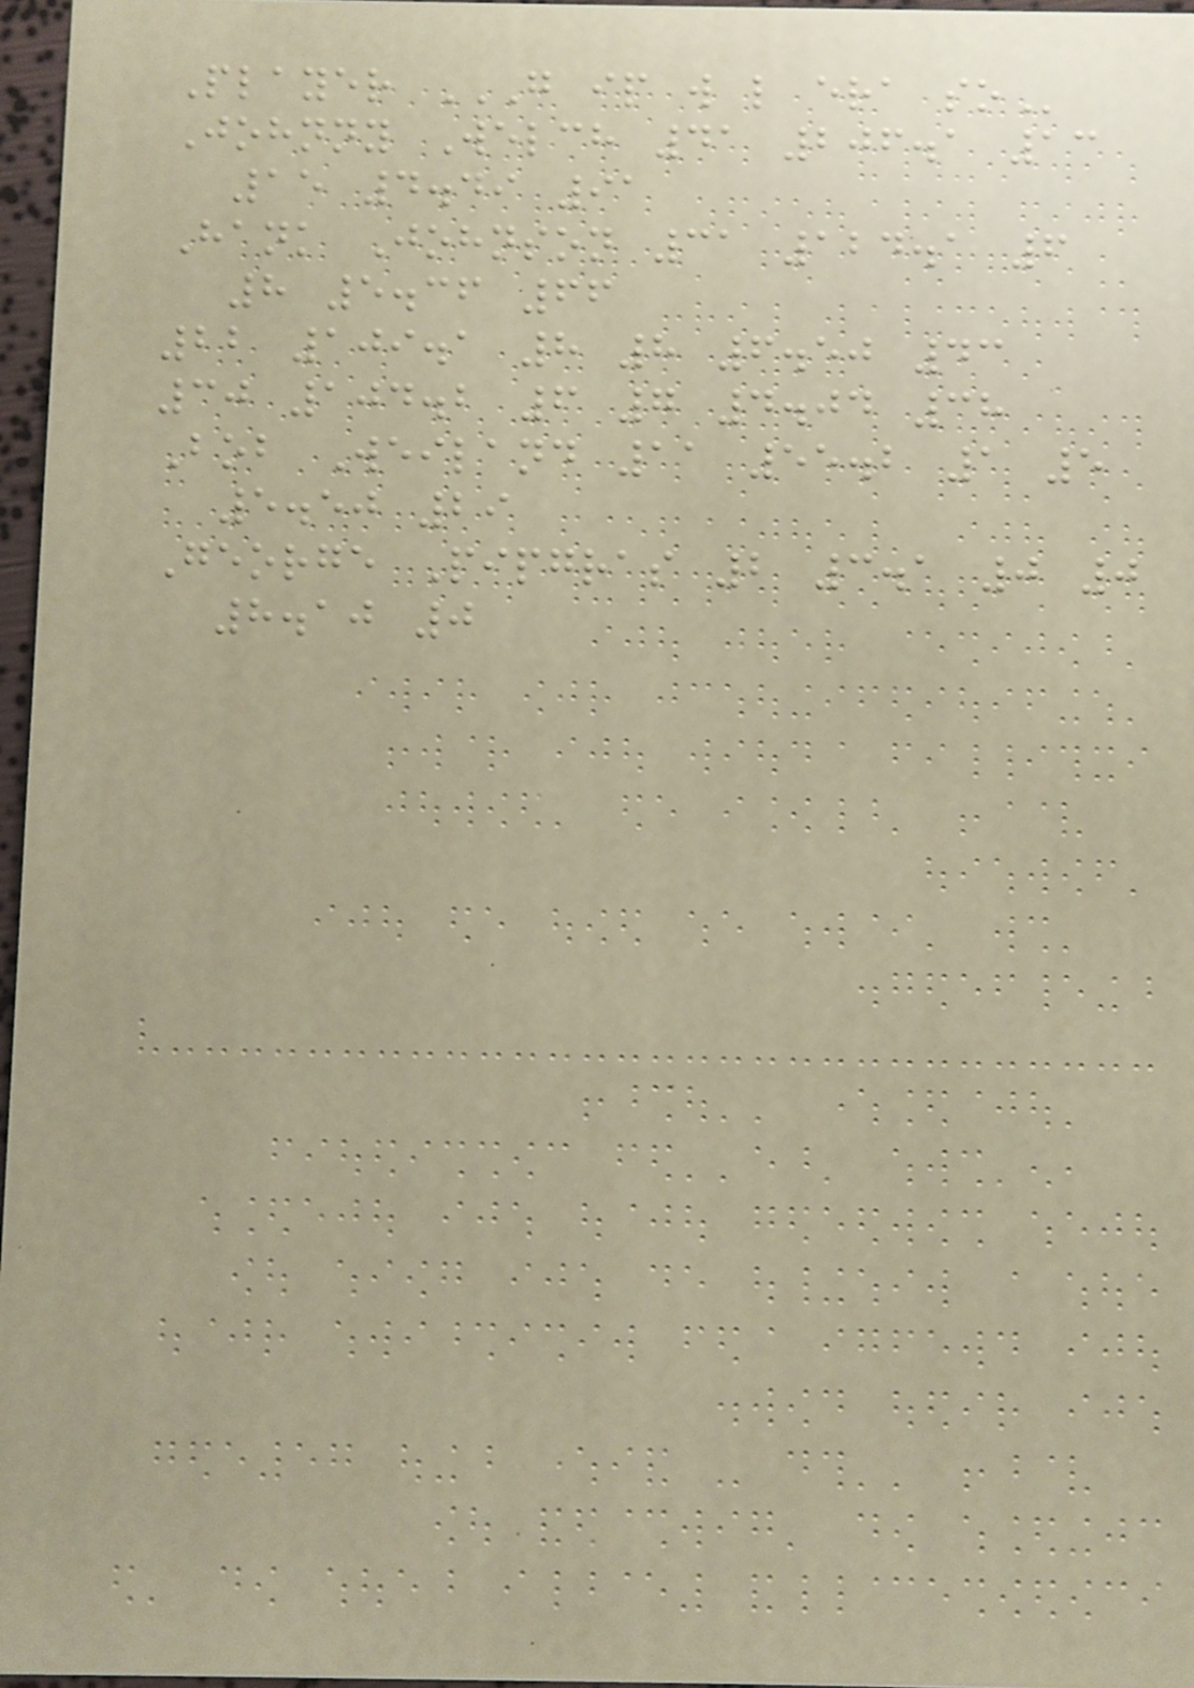Player G IP W L ERA SO
Johnny Welch 41 206.1 13
15 4.49 91
Hank Johnson 31 124.1 6
8 5.36 66
22 109.1 8 8 6.50 43
30 104.2 6 7 4.04 38
Bob Weiland 11 55.2 1 5
5.50 29
George Pipgras 2 3.1 0 0
8.10 0
